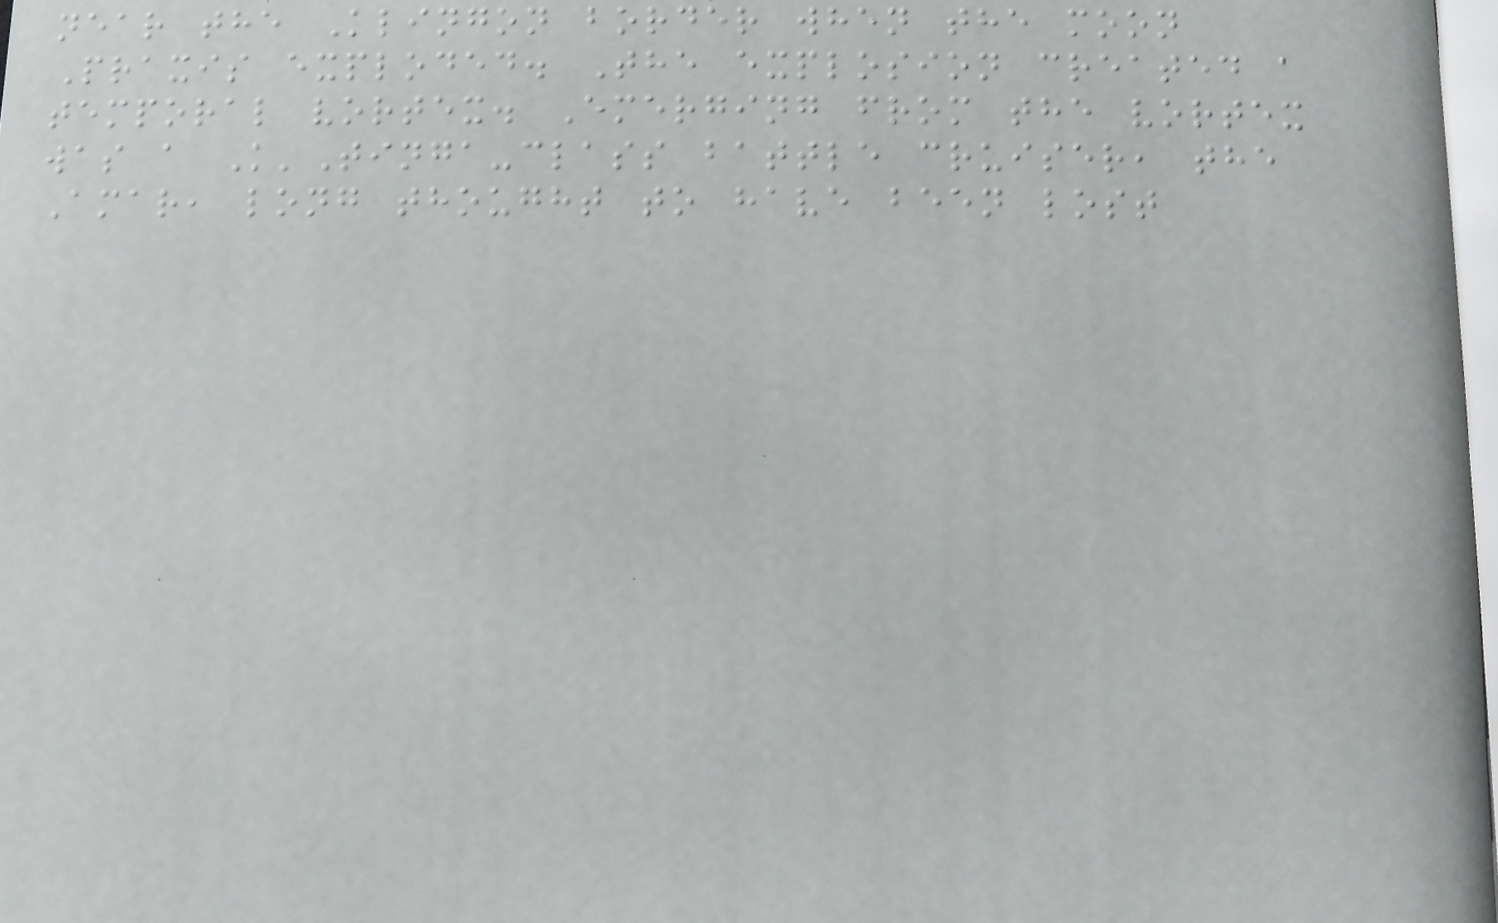near the Klingon border when the moon
Praxis exploded. The explosion created a
temporal vortex. Emerging from the vortex
was a K'Tinga-class battle cruiser, the
Amar, long thought to have been lost
